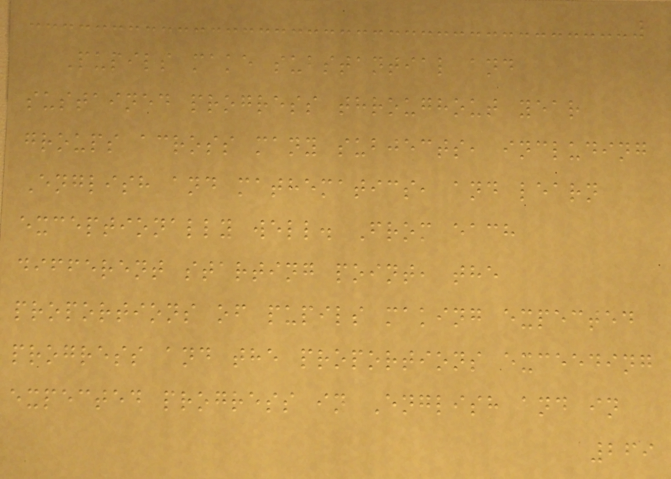Pupils make substantial and
sustained progress throughout year
groups across many subjects, including
English and mathematics, and learn
exceptionally well. From each
different starting point, the
proportions of pupils making expected
progress and the proportions exceeding
expected progress in English and in
269
